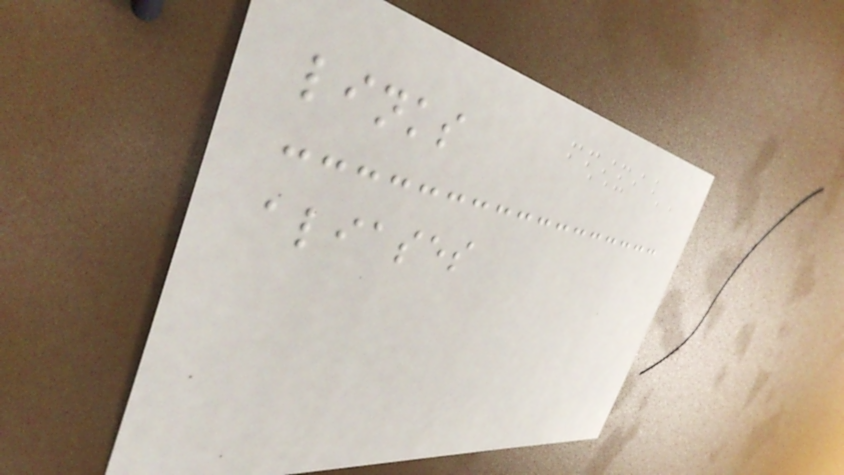links
aliases
